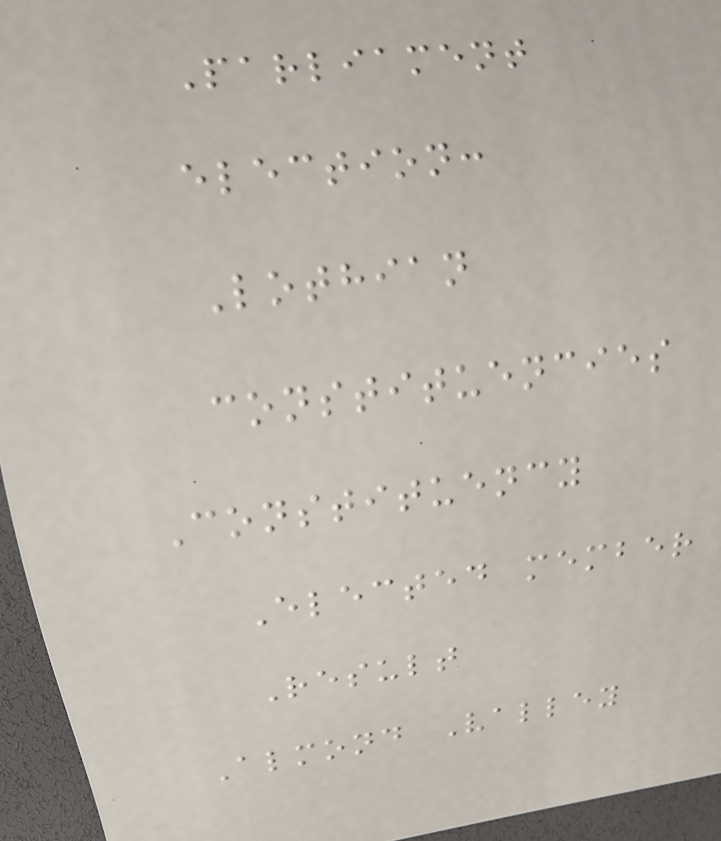Parliament
election:
Lothian
constituencies
Constituency
Elected member
Result
Almond Valley
